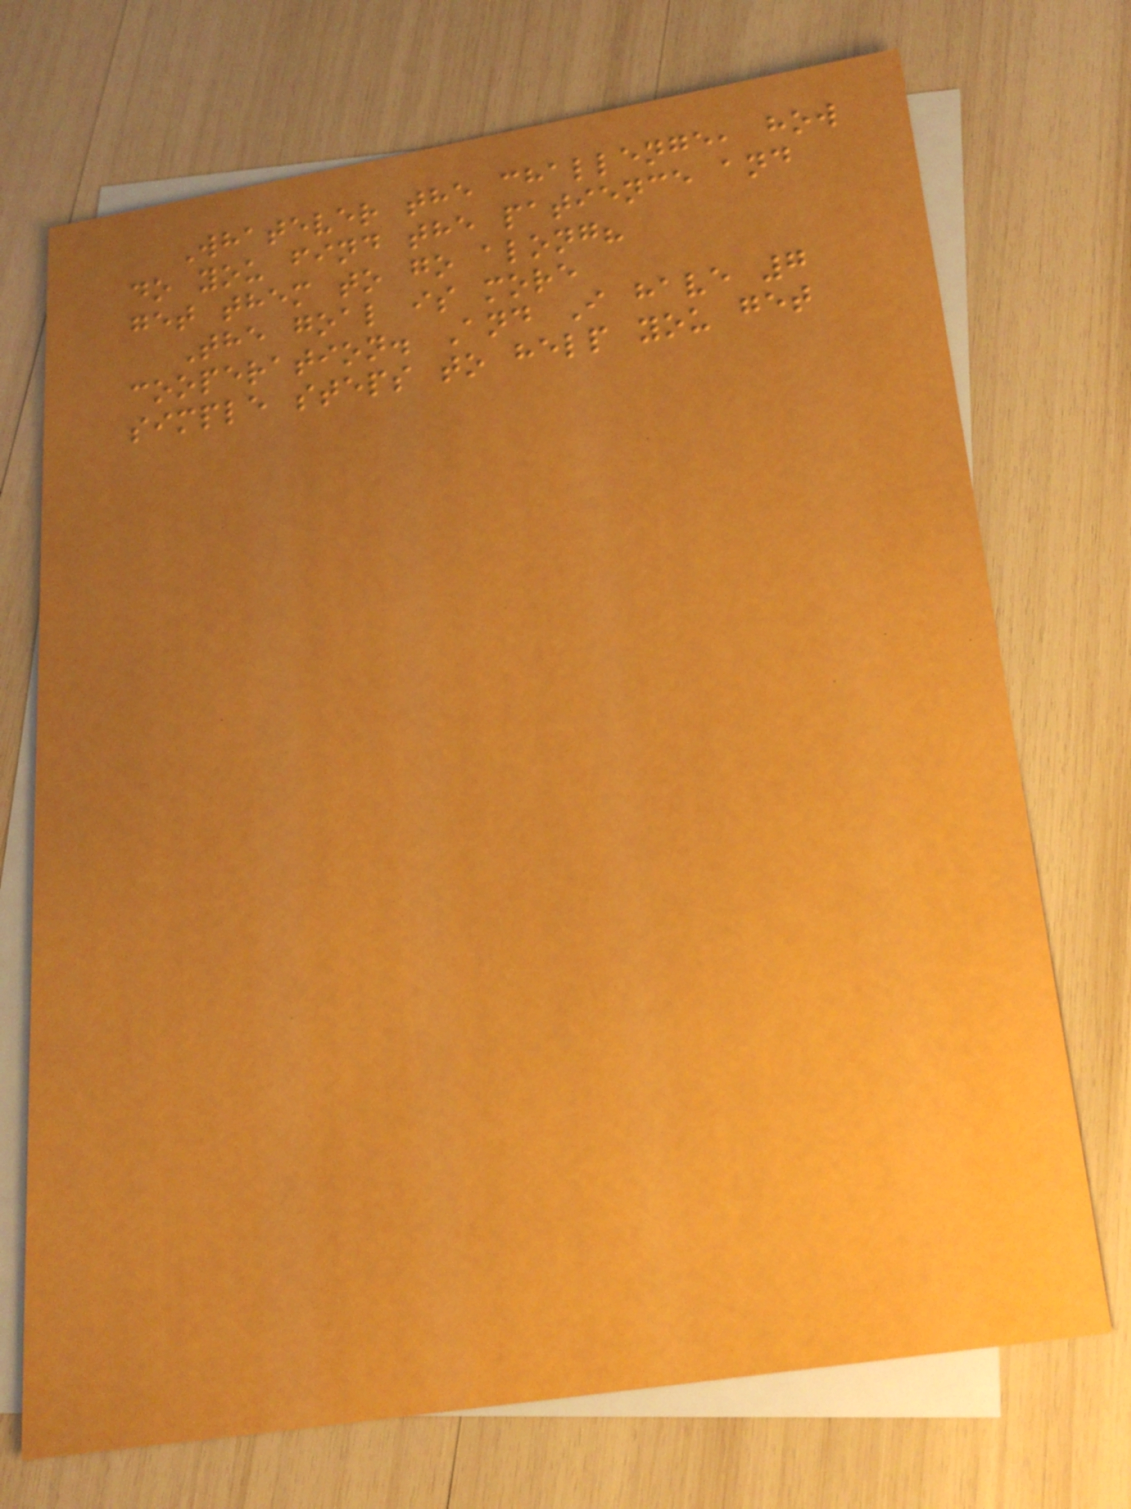Whatever the challenge, how
do you find the patience and
get them to go along?
The goal is more
cooperation. And I have 7
simple steps to help you get
